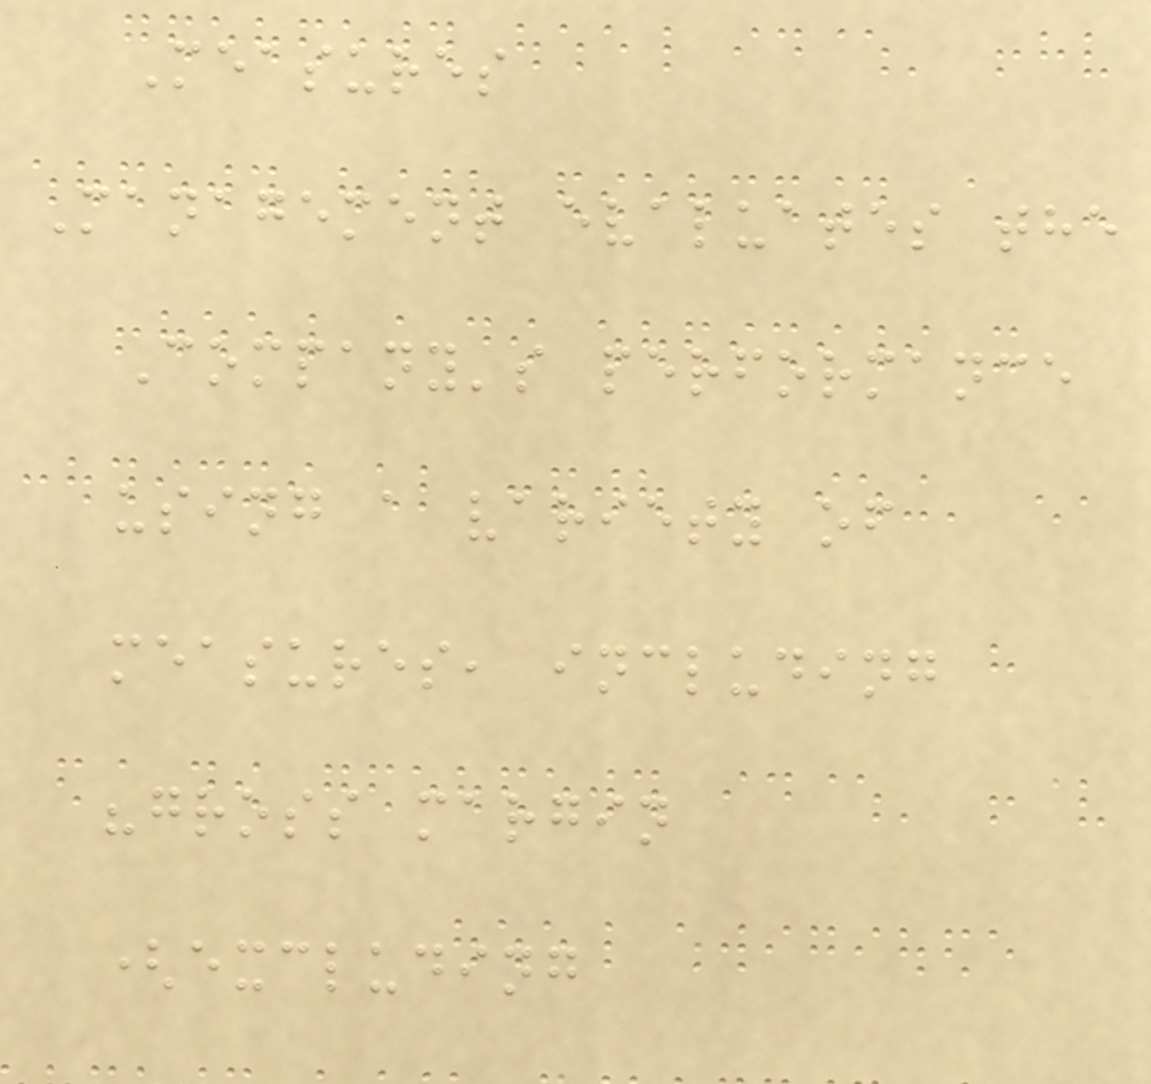Measures
Management evaluates the
Company's performance
using a variety of
measures, including
"gross margin
(excluding
